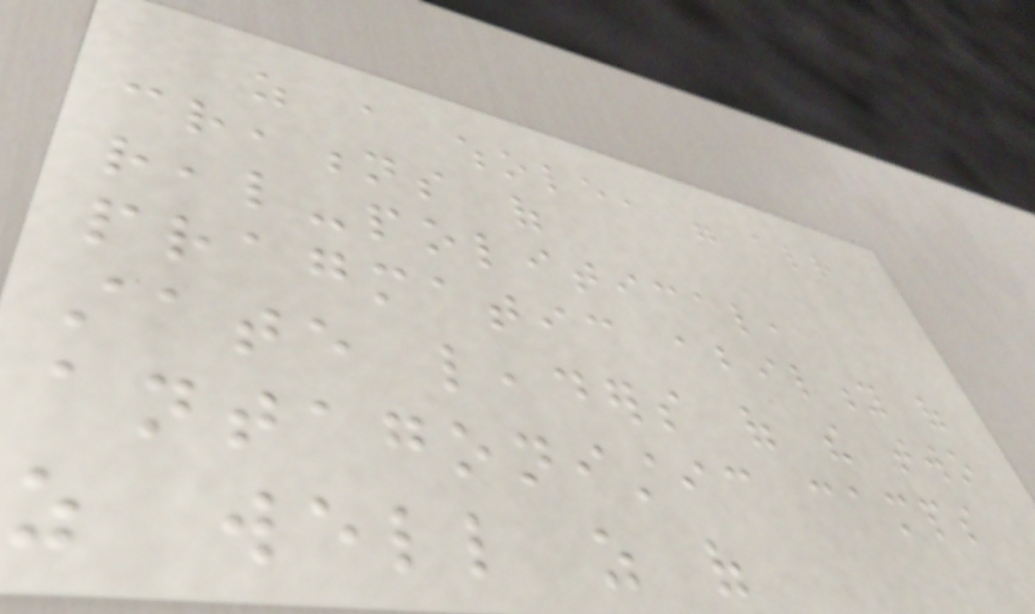as a whole, were already
creations of
real-political,
pragmatic ability of
state leaders of the two
antagonistic camps
as well as of
